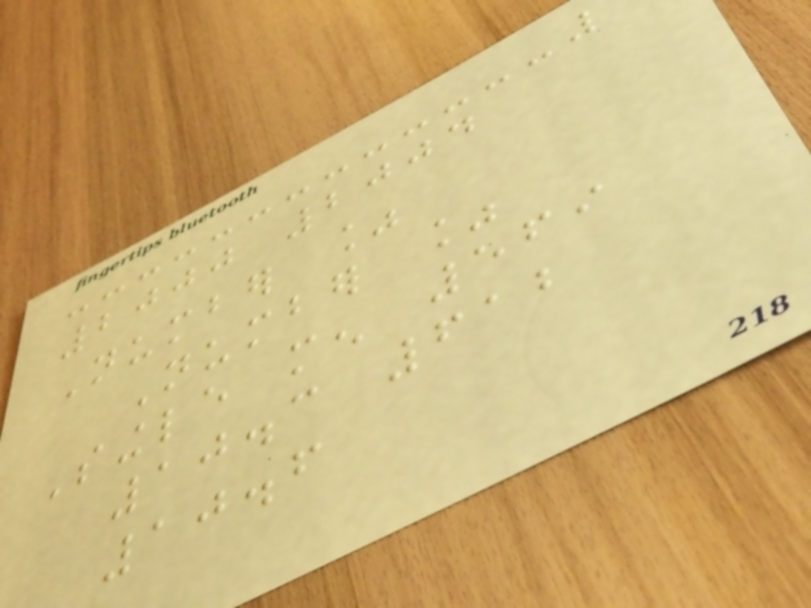2000 2004
Number %
Number %
Single men 569
10.3 612
10.6
